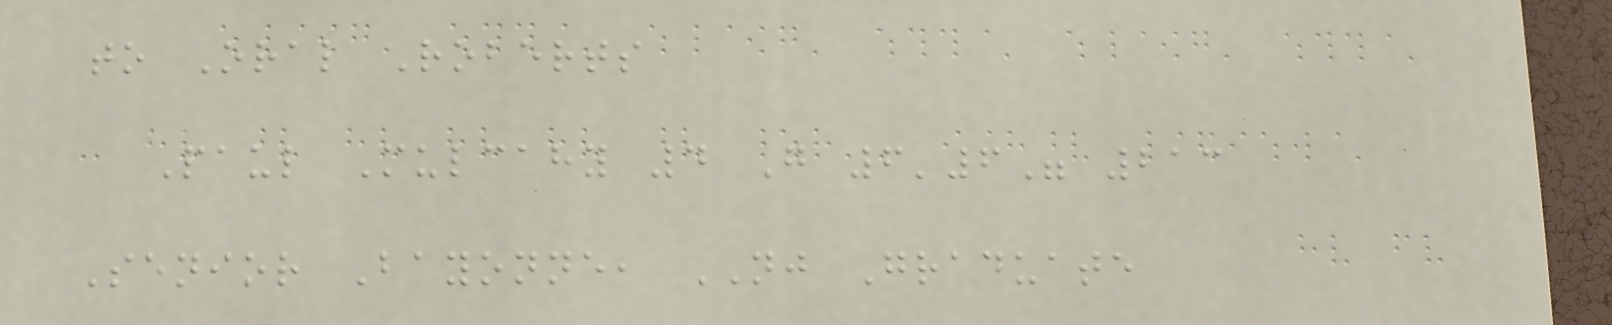to Oral Roberts
Paul Mulcahy 4 G 6'6" 213
Senior Bayonne, NJ Graduate
